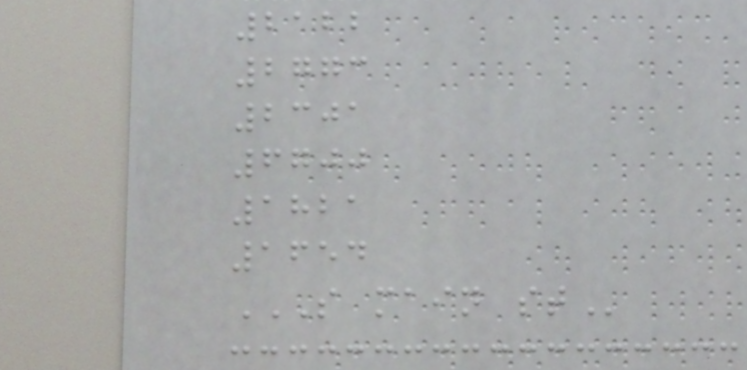2122
2773
2301
6700
1821
1654
S MAIN ST
